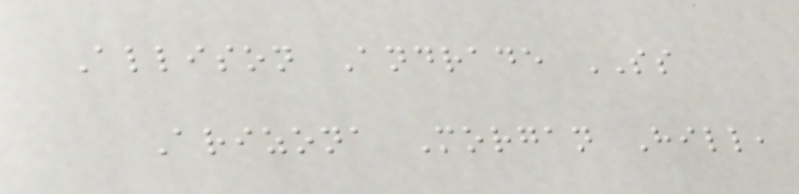Allison Andrade SS
Arizona Morgan Hill,
